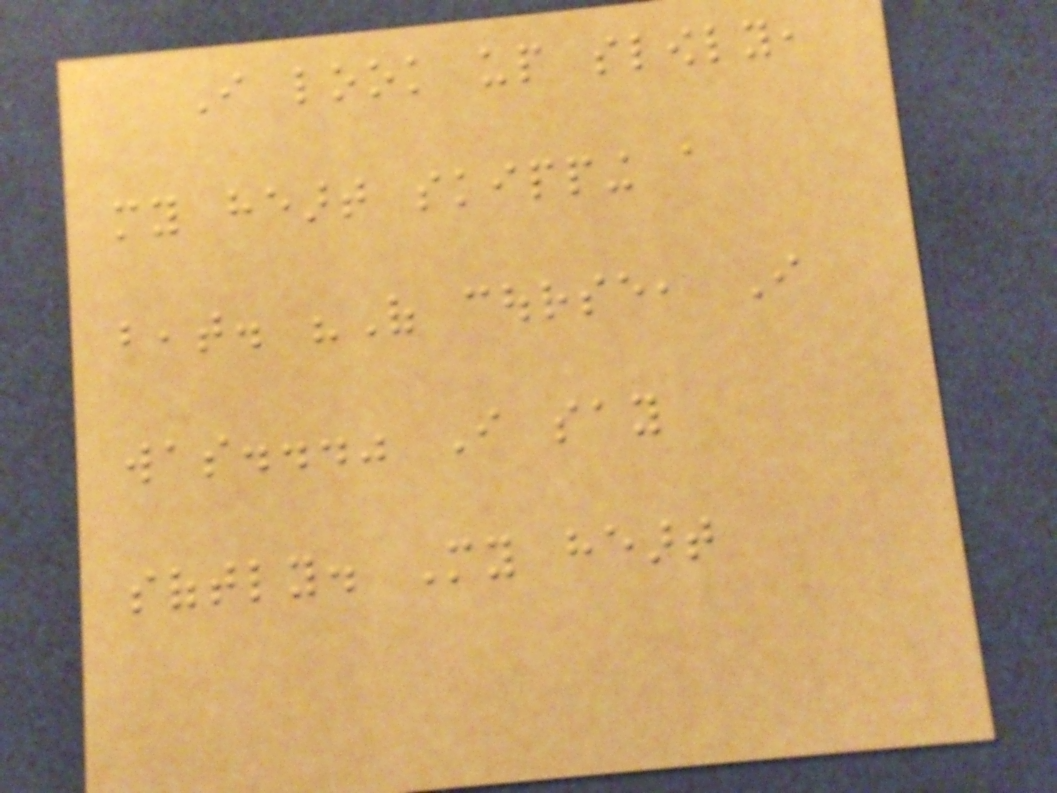I look up slowly,
my heart skipping a
beat. "Of course, I
was..." I say
softly. My heart
